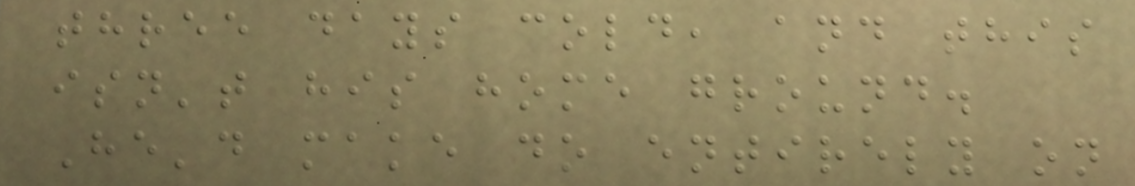three days cold, and this
isn't his home ground.
He'd make do entirely on
